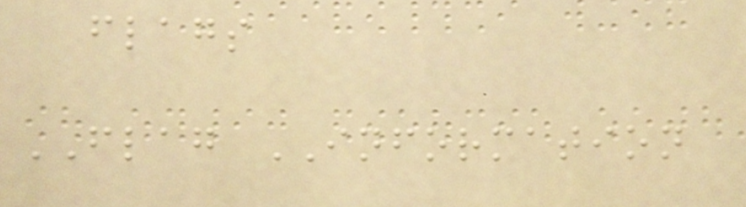flags
FLAG INFORMATION
